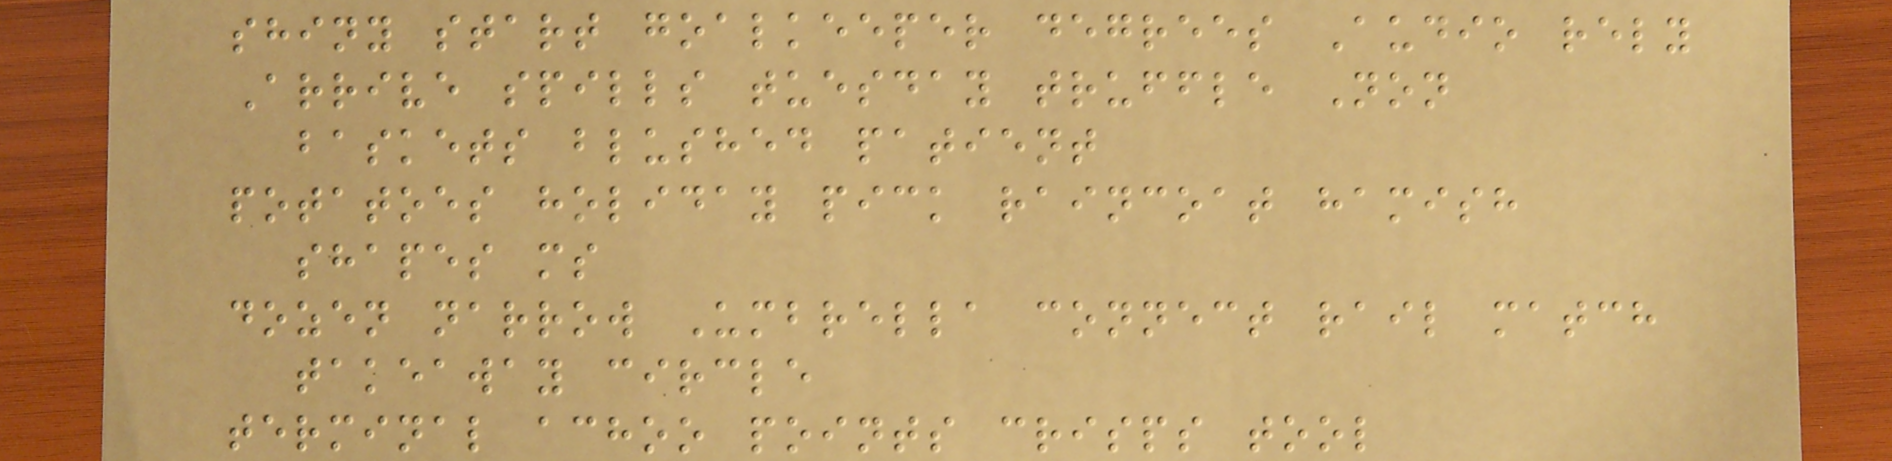shiny start goalkeeper degrees Audio rely
Arrive spills tuesday truffle Non
baskets blushed patient
potatoes holiday pick raincoat hamish
shapes ms
dozen narrow Umbrella connect rail match
takeaway circle
terminal achoo points crisps tool
